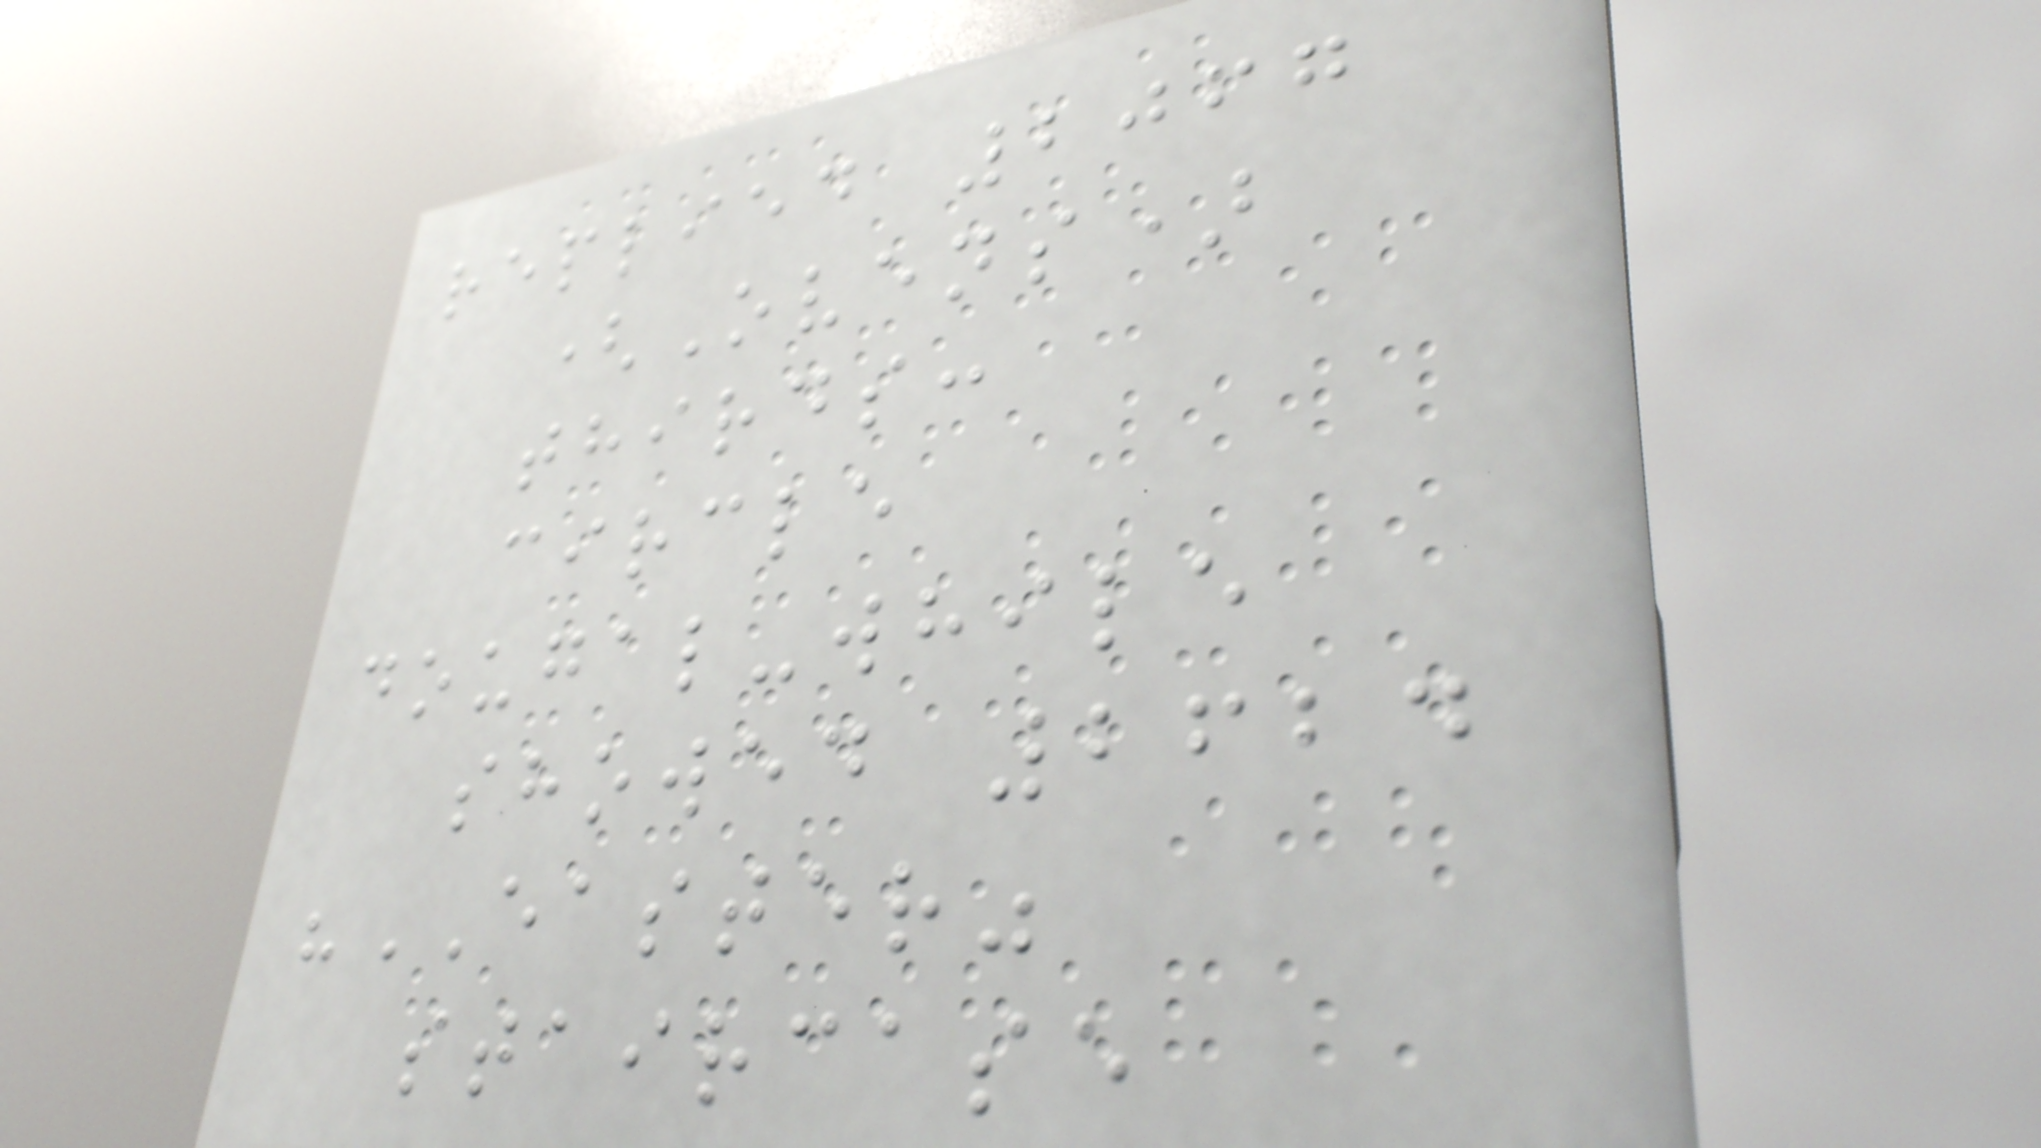replied 2067
(Ovens)
thirds:
circle
dougal-while
showed 2624
"EASTER"
staircase
